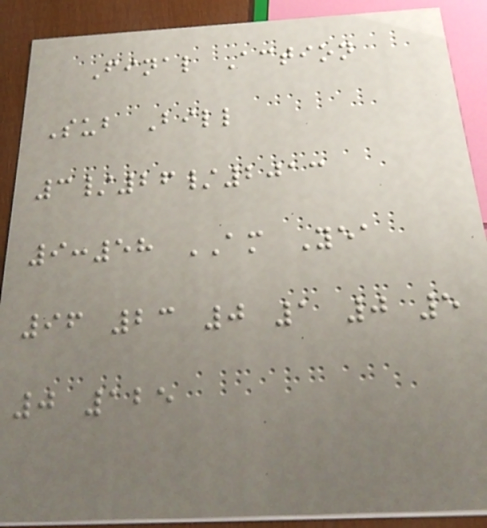Final Action
Sub Bill
3/26/2013
9:58 AM Yea
96 23 0 1 0 5
0 125
